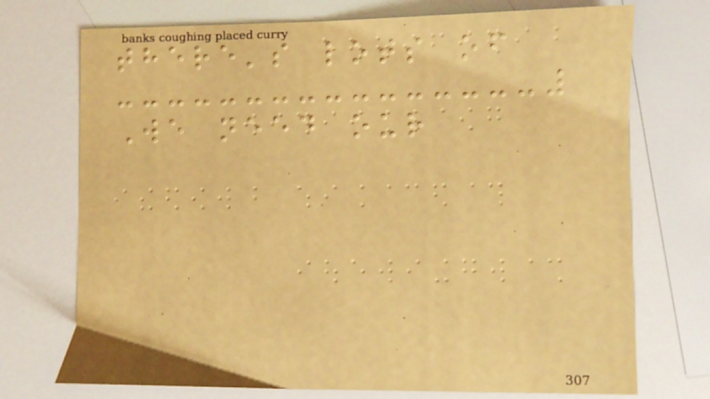there's lots of
We need our
